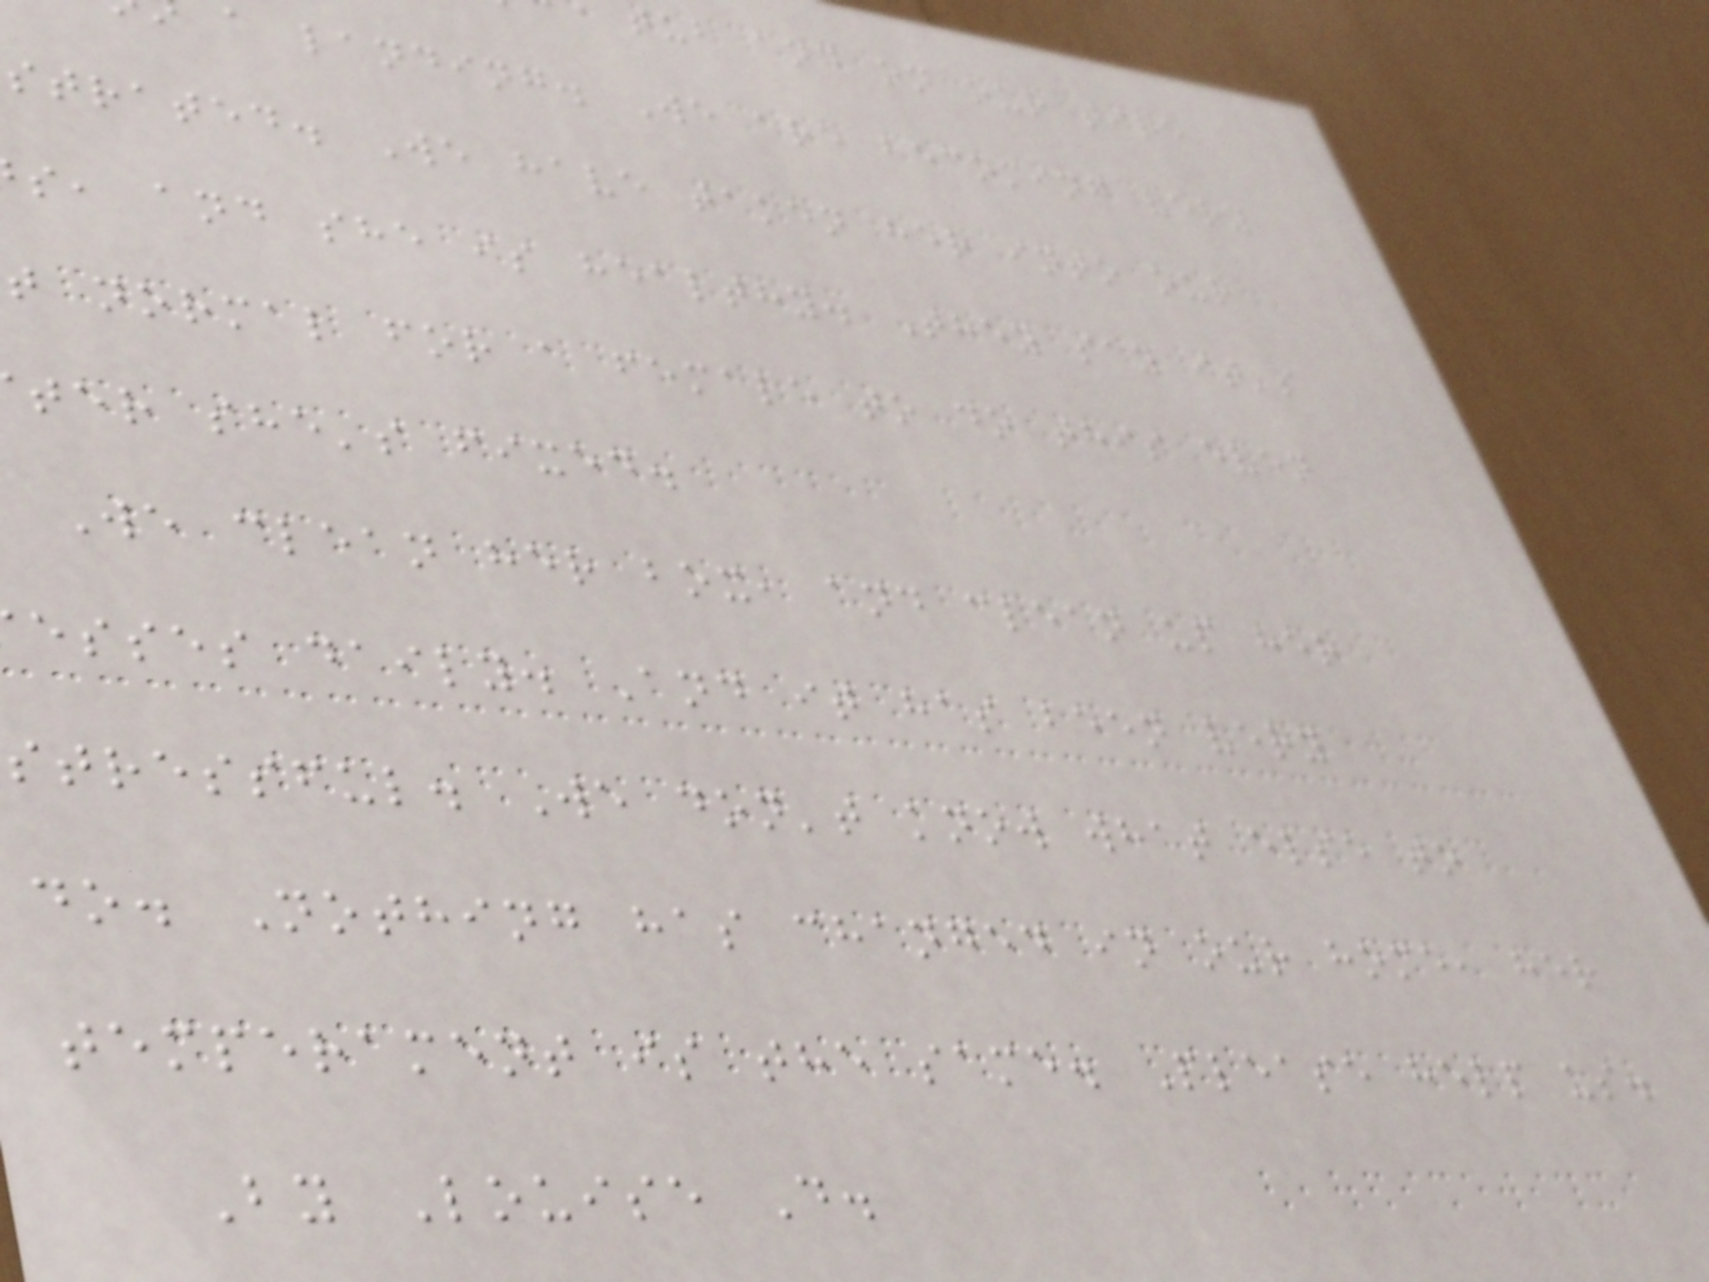tub and on our tile
a landing. We are becoming very
strated. We have taken her into our
s, and she is healthy. They say it's
t normal for a female to do this even
ter she's fixed.
We clean her box, and clean up her
esses daily. And it has been very
stressful. We don't know what else to
do. Nothing has changed in our home, her
temperament is the same. Please help us.
By Louise D.
